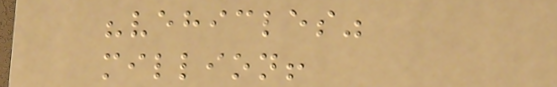"vehicles"
million!
